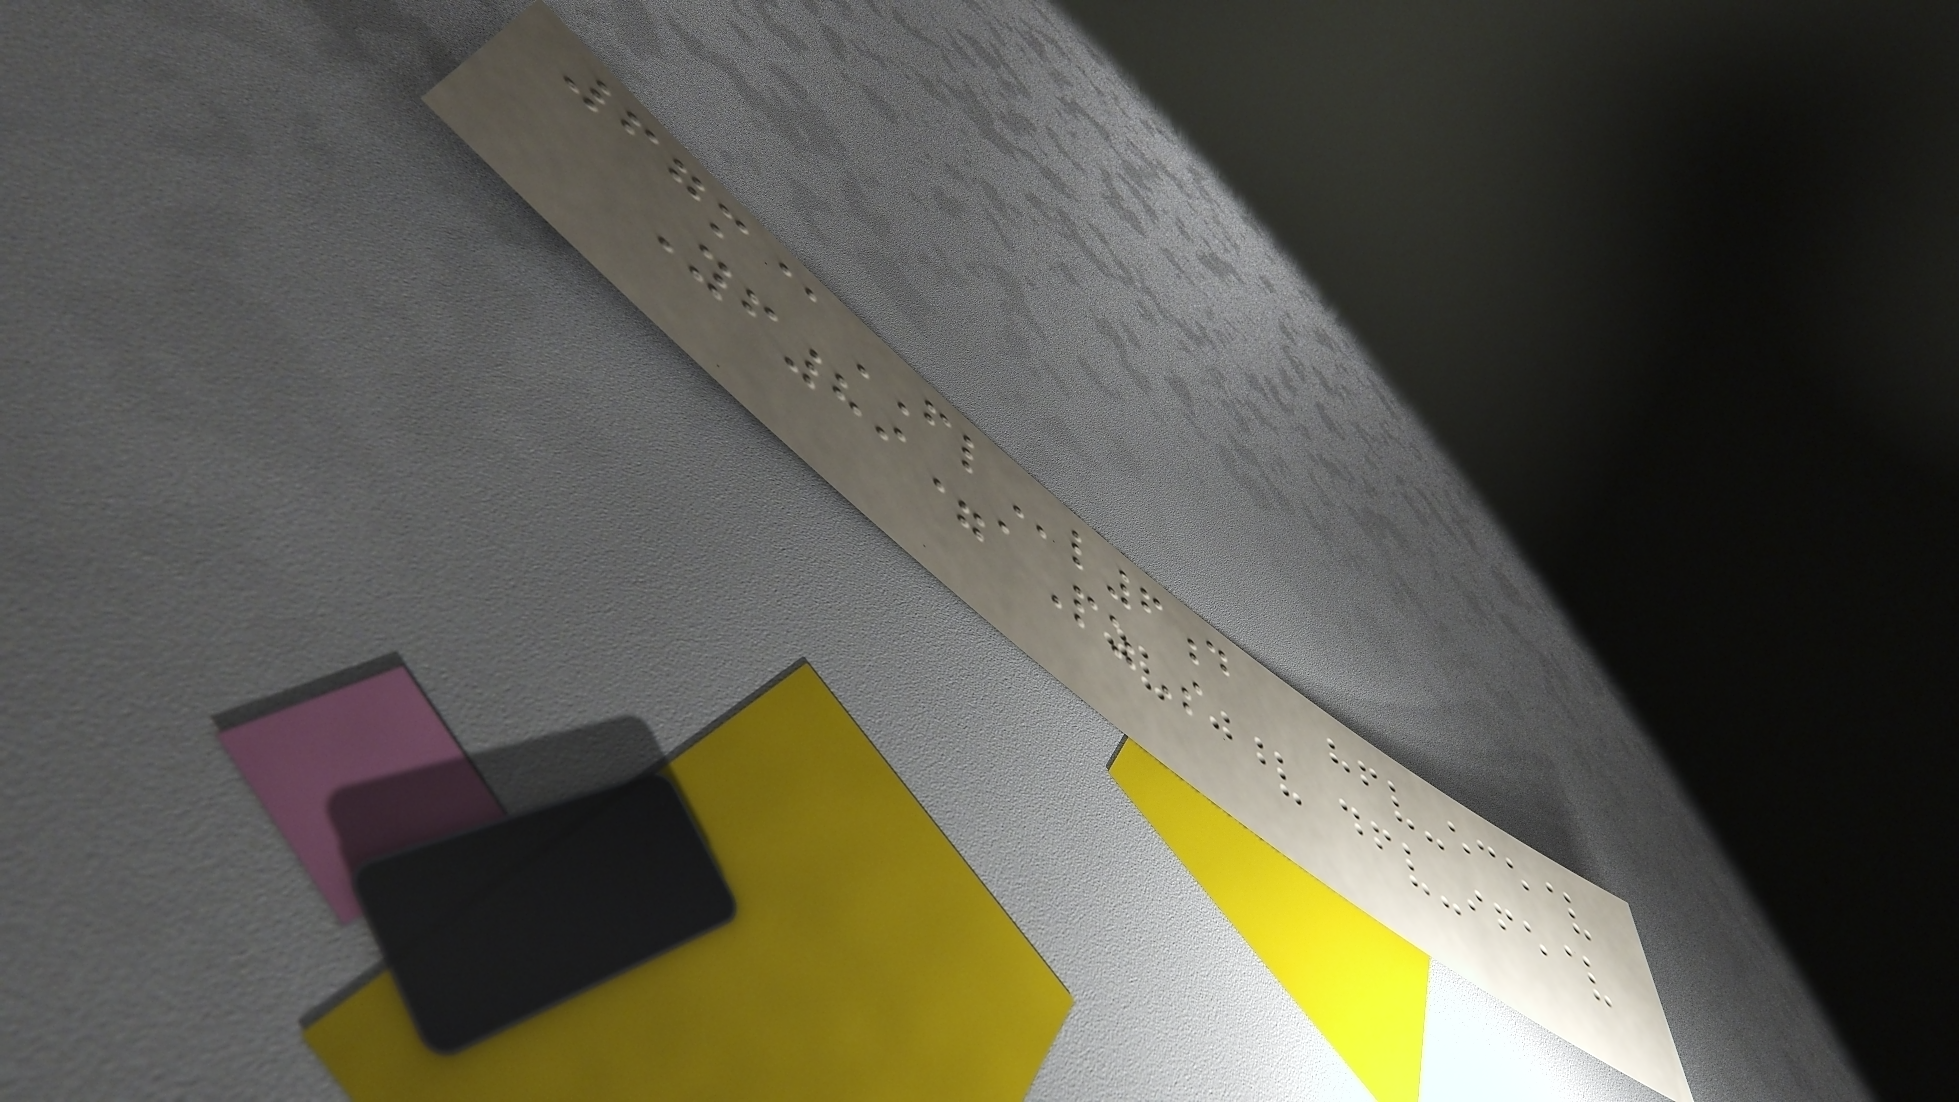67m@FLl6d
Yf89=aPzS
